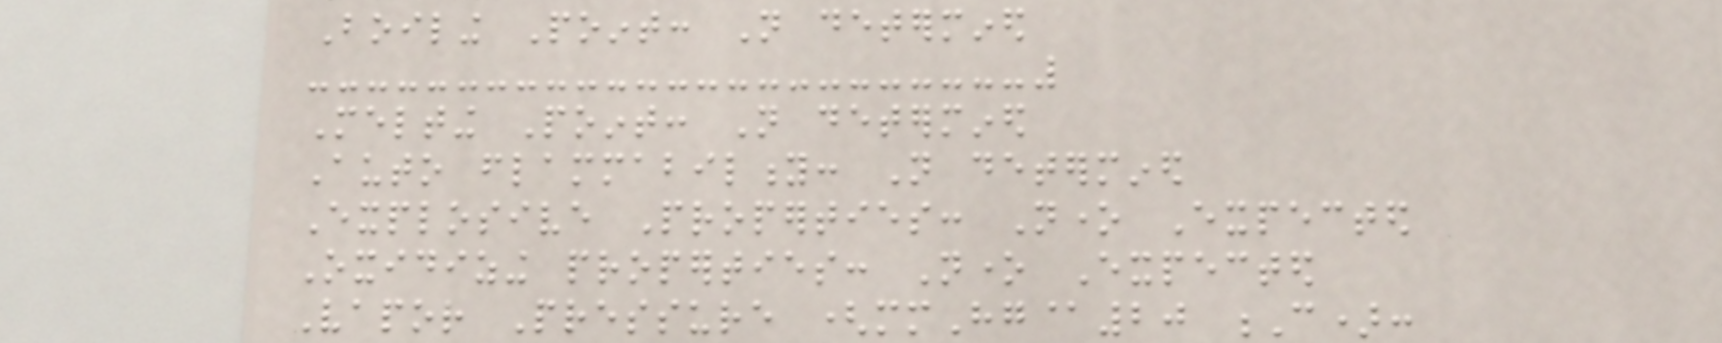Boiling Point: Not determined
Melting Point: Not determined
Auto flammability: Not determined
Explosive Properties: None Expected
Oxidizing properties: None Expected
Vapor Pressure (mmHg@20 C):
